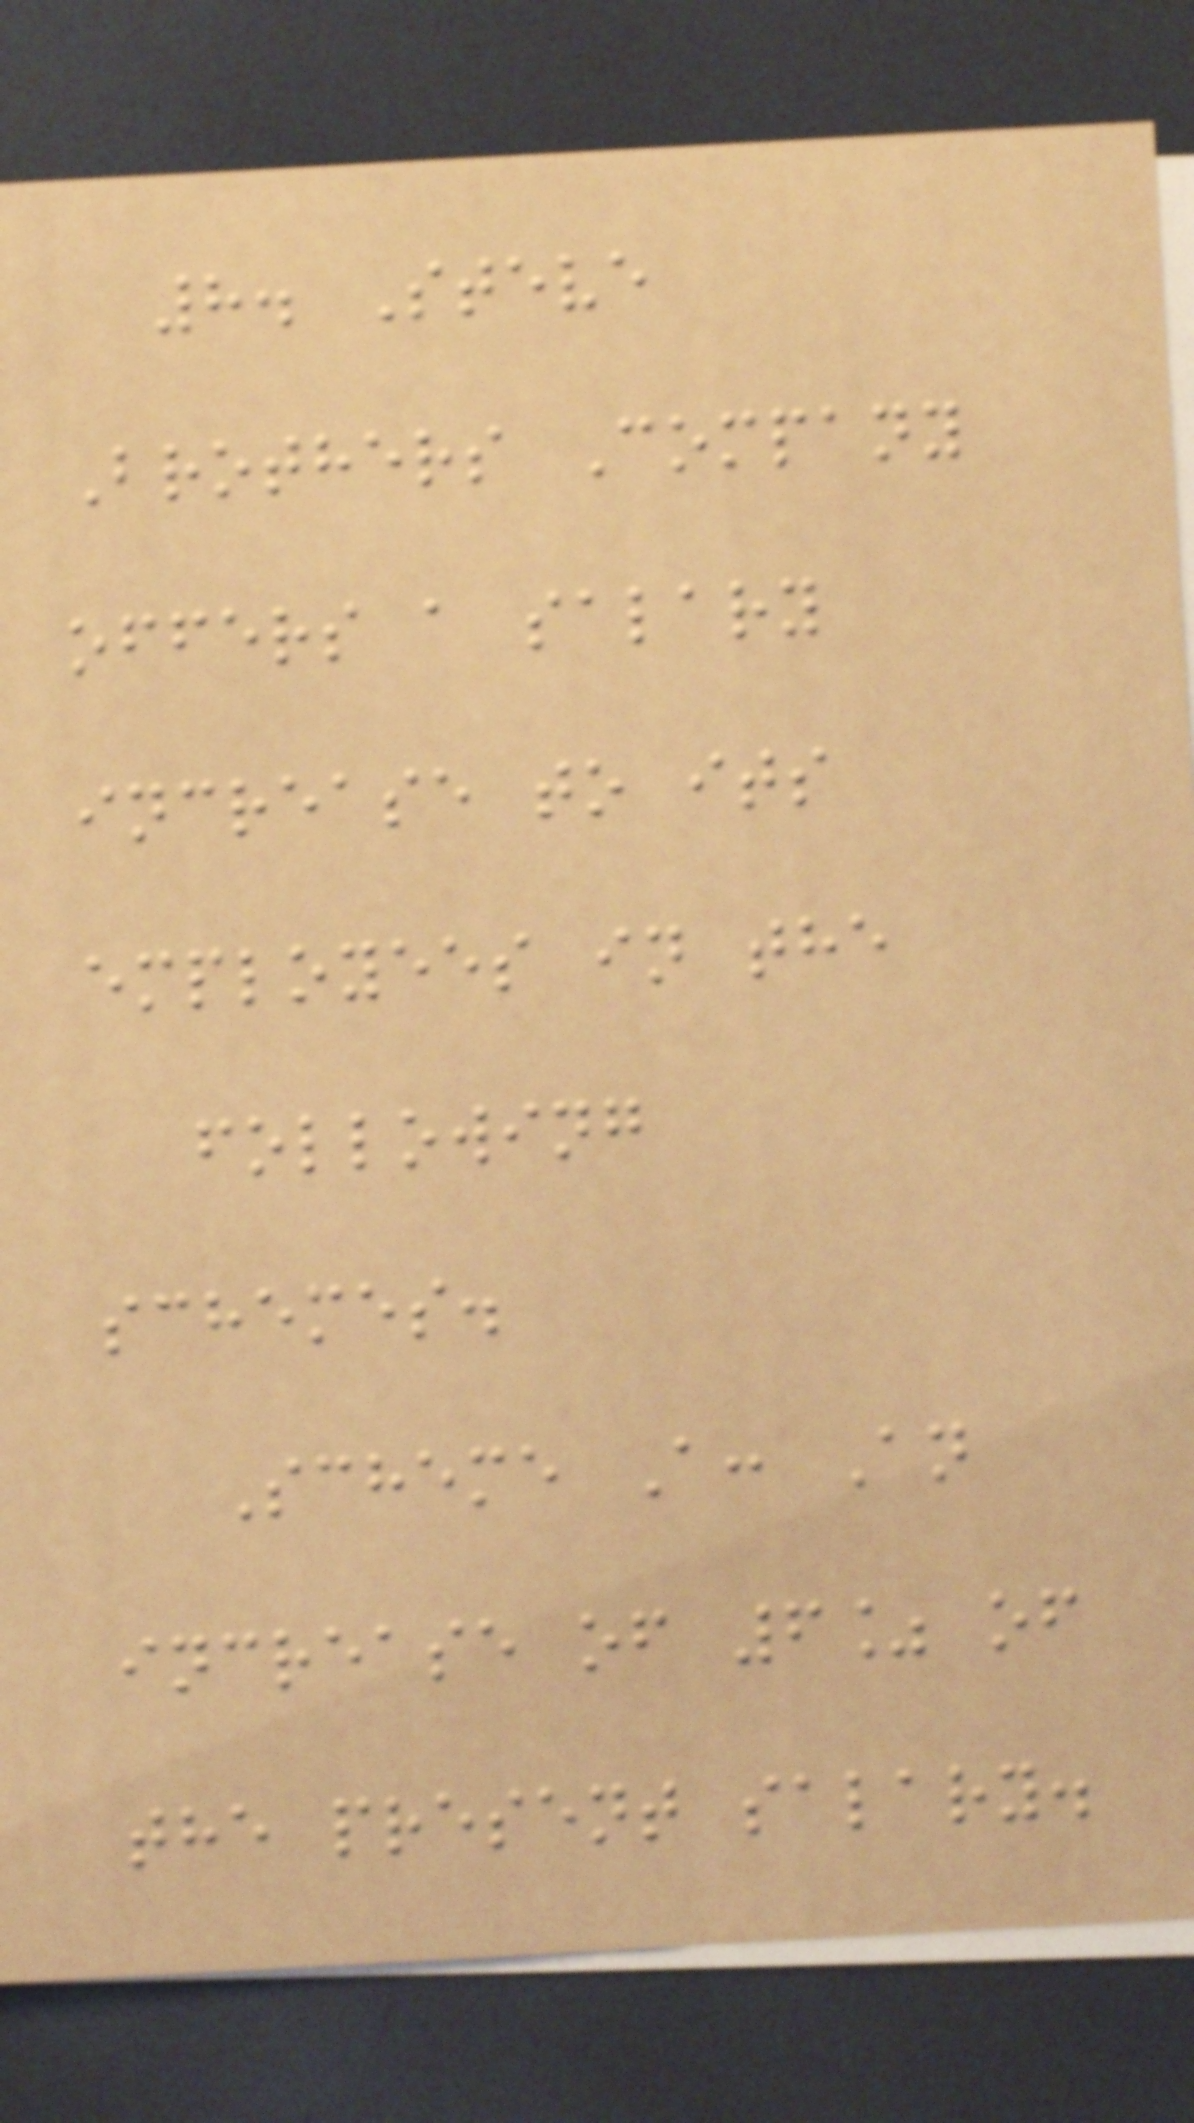8. Steve
Brothers Company
offers a salary
increase to its
employees in the
following
schemes.
Scheme A: An
increase of 6% of
the present salary.
